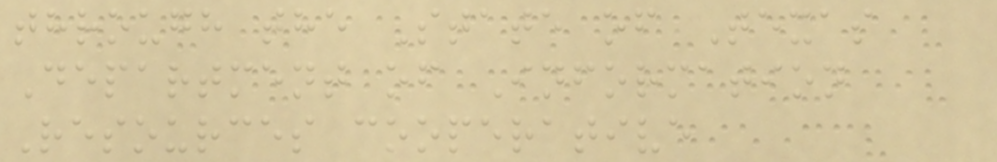through the State of Texas
Department of Information
Resources cooperative
